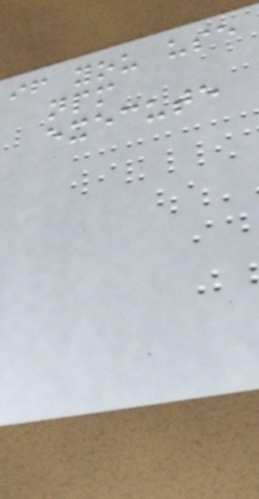if you use
npm
execute
